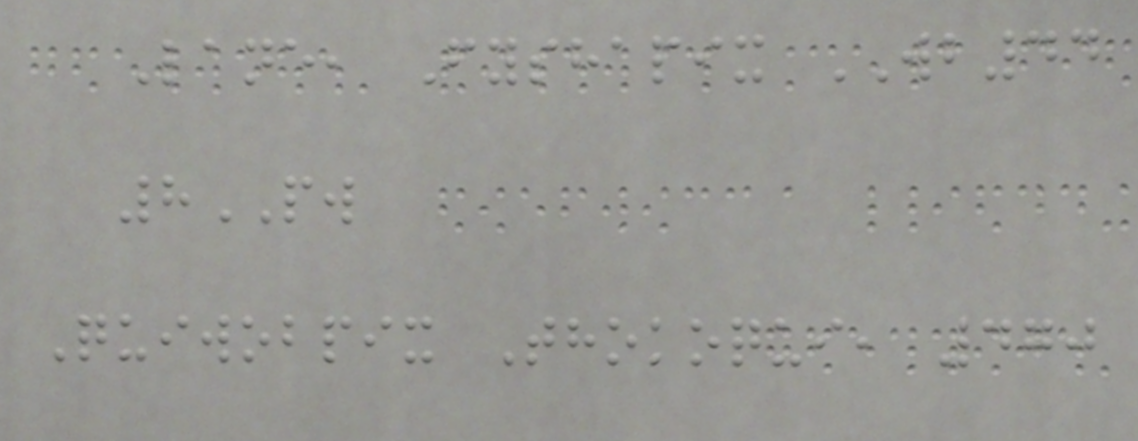Lane, Fyshapix WB44
8PW
Quiwobpix Thokoqui, 470
